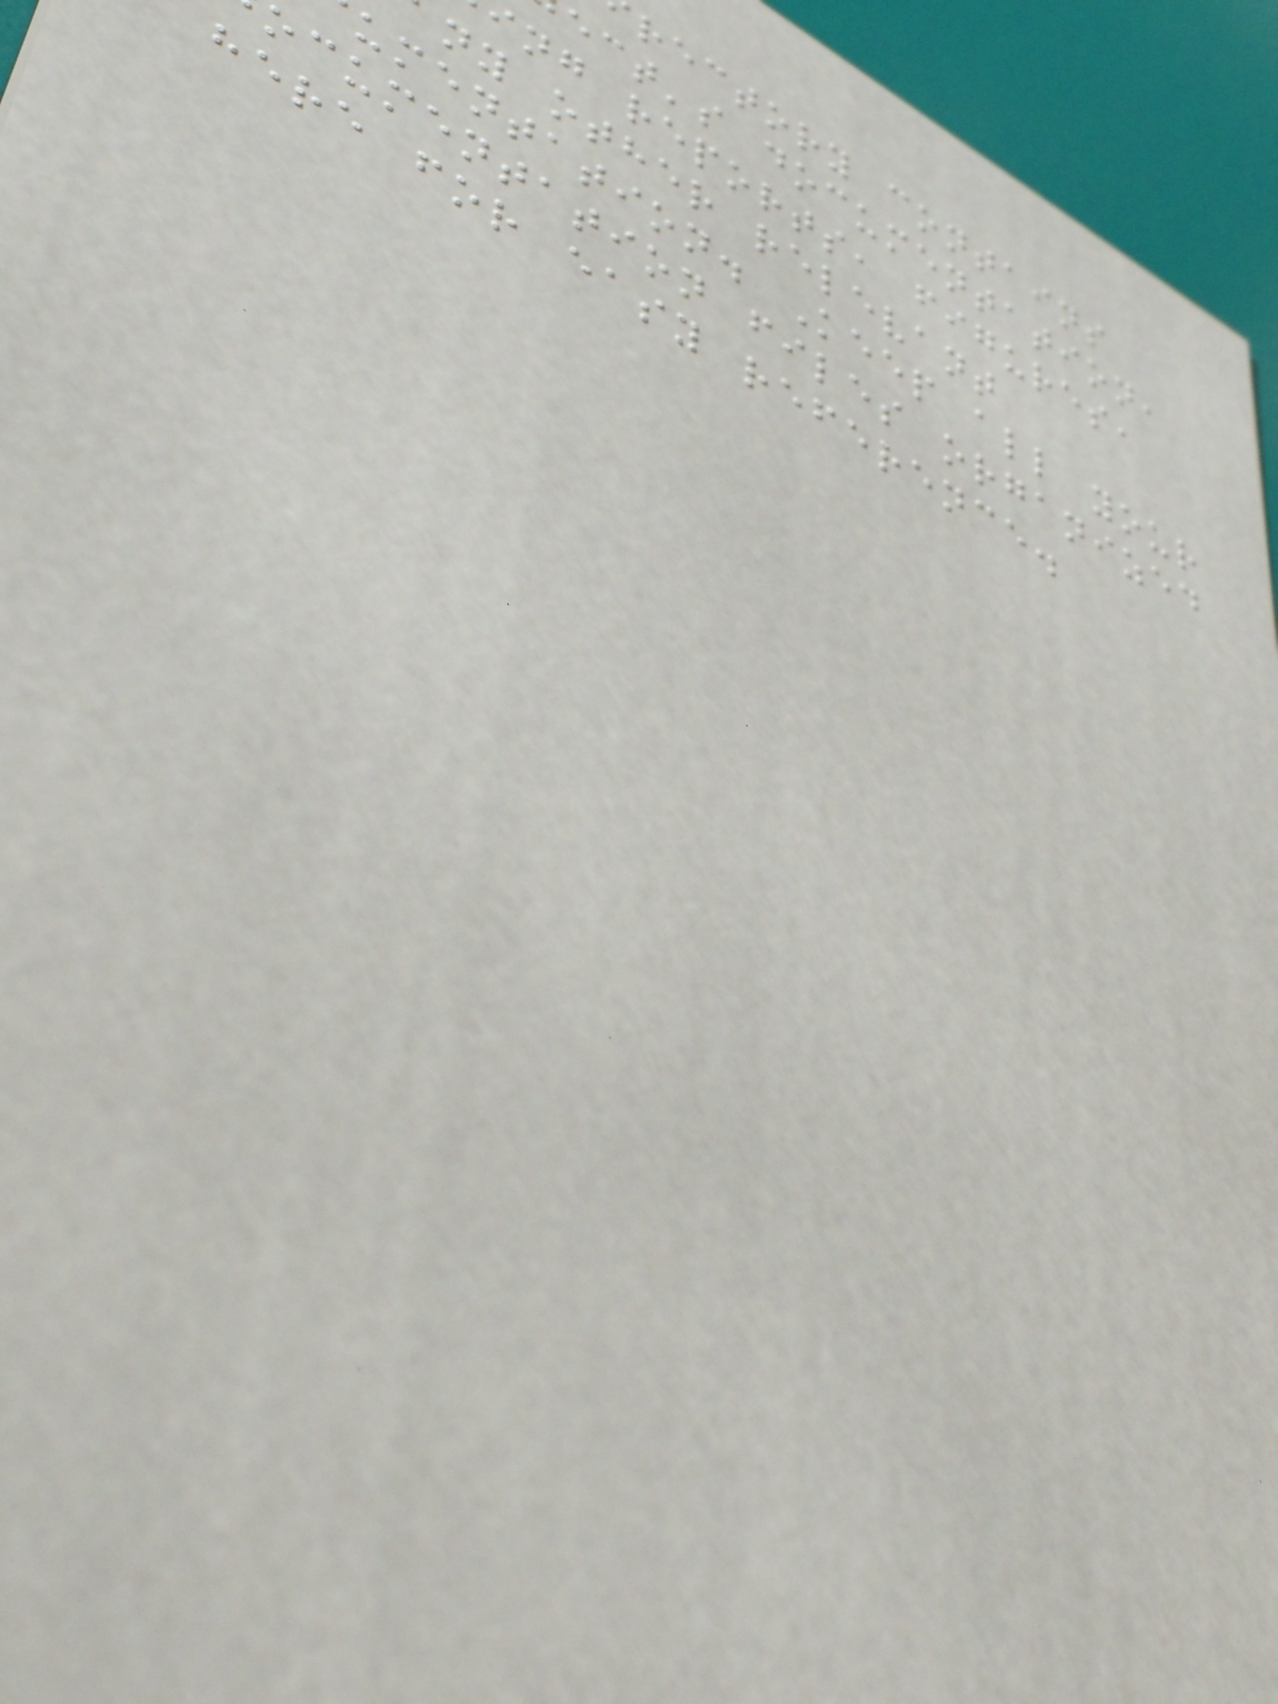rectory contains
ect's documentation,
ng reports, figures,
ny other relevant
umentation. Keep all your
ocumentation files organized
here for easy reference.
